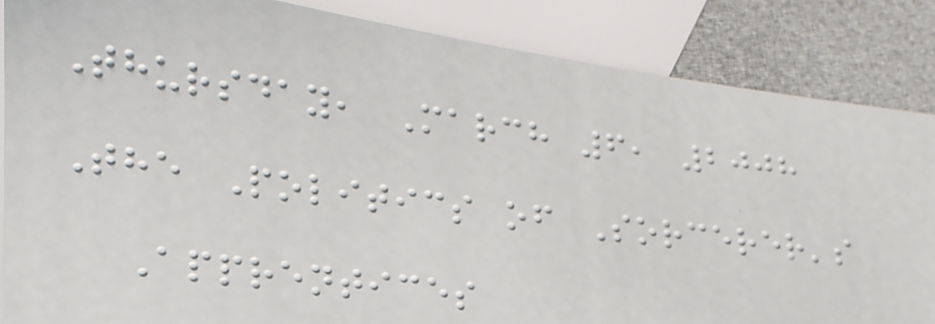Thursday, March 6, 2008
The Politics of Sorcerer's
Apprentices
